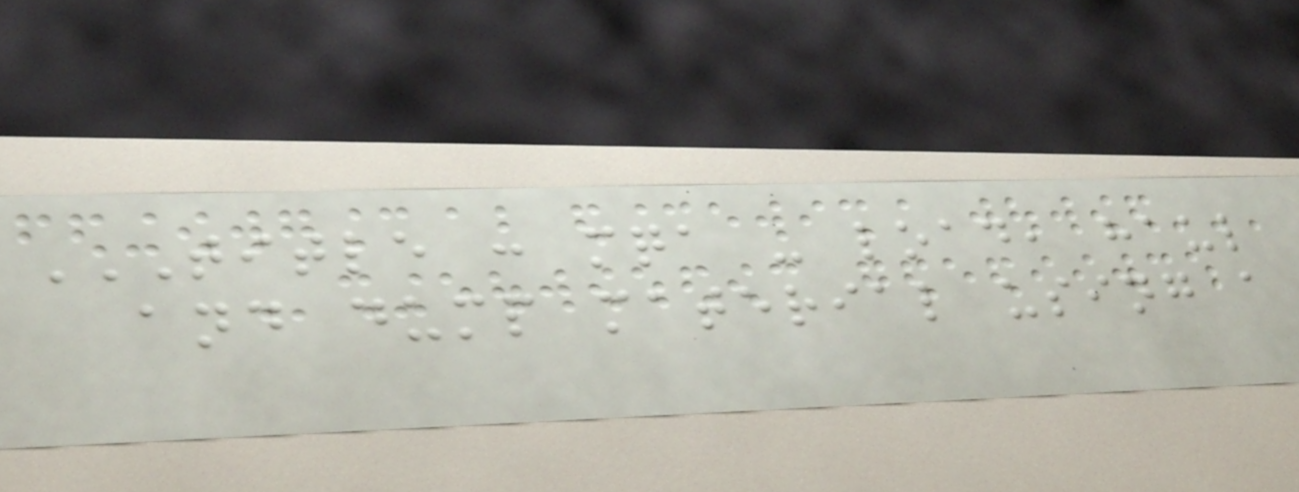TITLE : MQA - LOAD, HAUL
AND DUMP MATERIAL USING A
